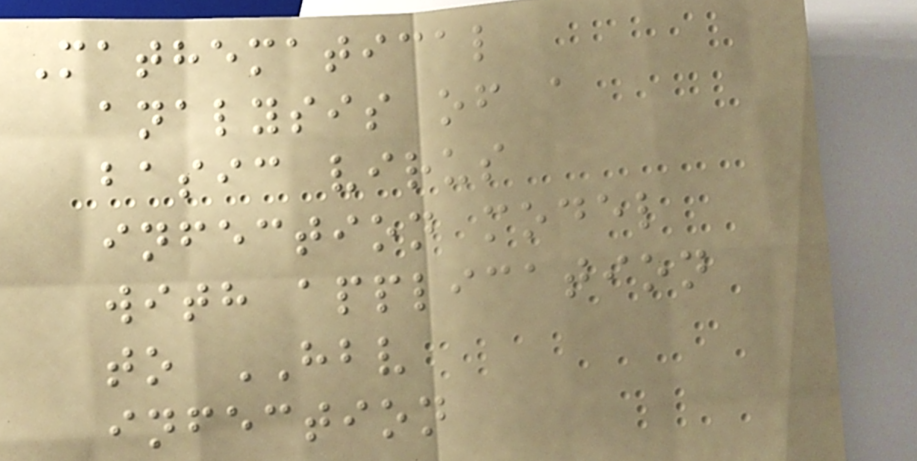Mathematical
analysis of a
basic virus
infection model
with application
to HBV
infection
